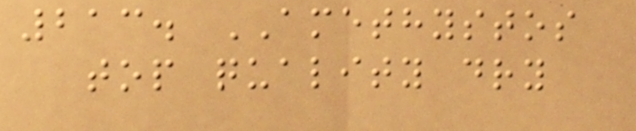213. AMETHYSTOS
top quality dry
